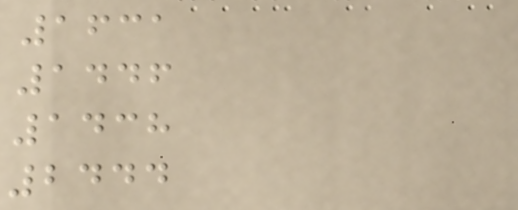1631
1446
1438
2444
